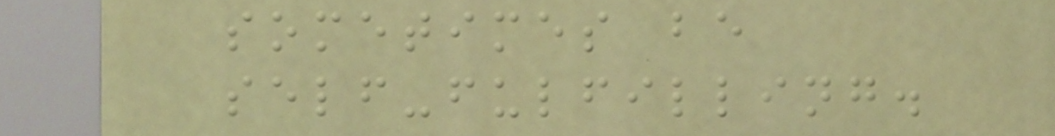sometimes be
self-fulfilling.
